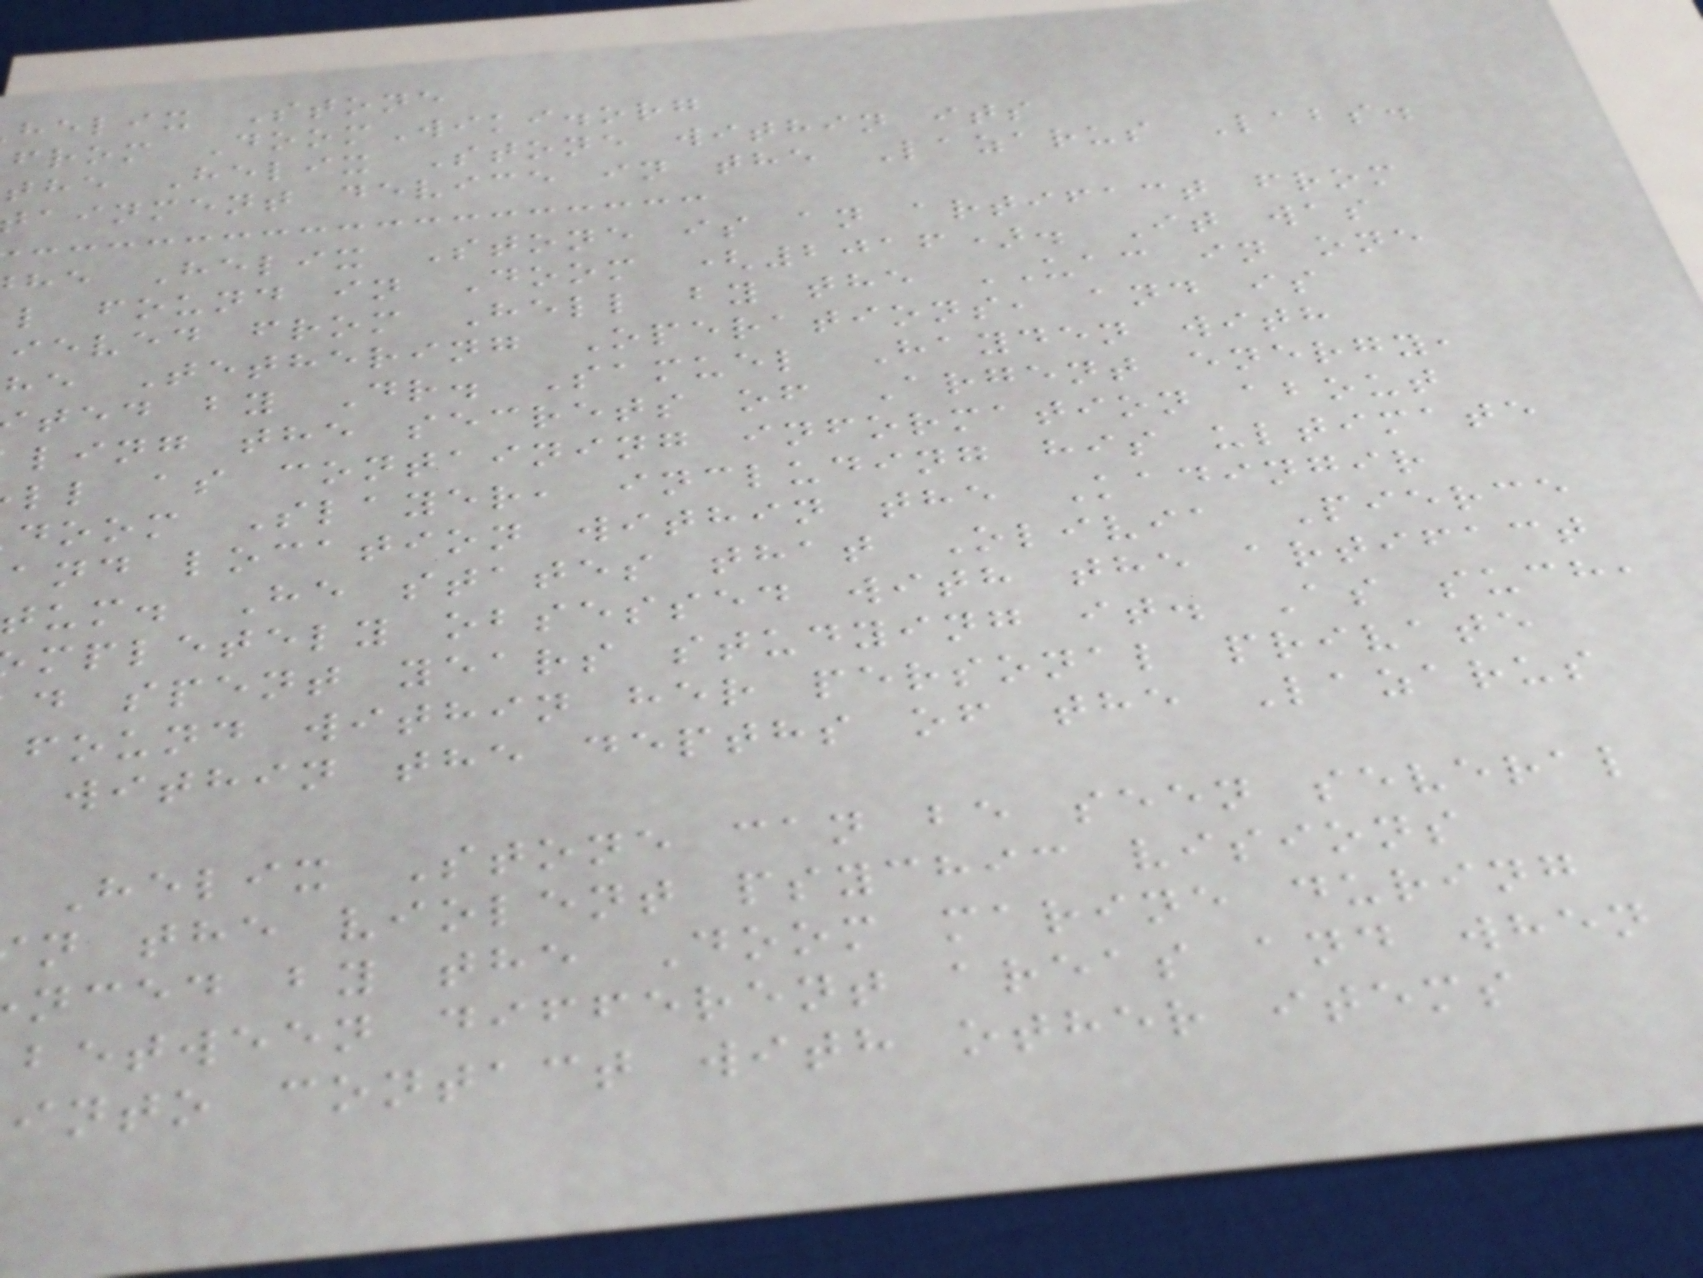helix Stone
from DoomWiki.org
the Helix Stone within its
ainment device in the Lazarus Labs.
he Helix Stone is an artifact from
l found in Doom (2016). It was
ieved from Hell by the UAC in one
he Tethering Operations, and is
ted by Dr. Samuel Hayden with
ling the secrets of Argent energy,
ll as containing information about
doom Slayer, including his ultimate
and location within the Kadingir
tum. He states that Olivia Pierce
mpletely obsessed with the artifact
d spent years studying it. As such,
found within her personal private
within the depths of the Lazarus
Helix Stone can be seen several
n the violent psychic visions
nced by the Doom marine during
between different areas and when
into contact with other items
